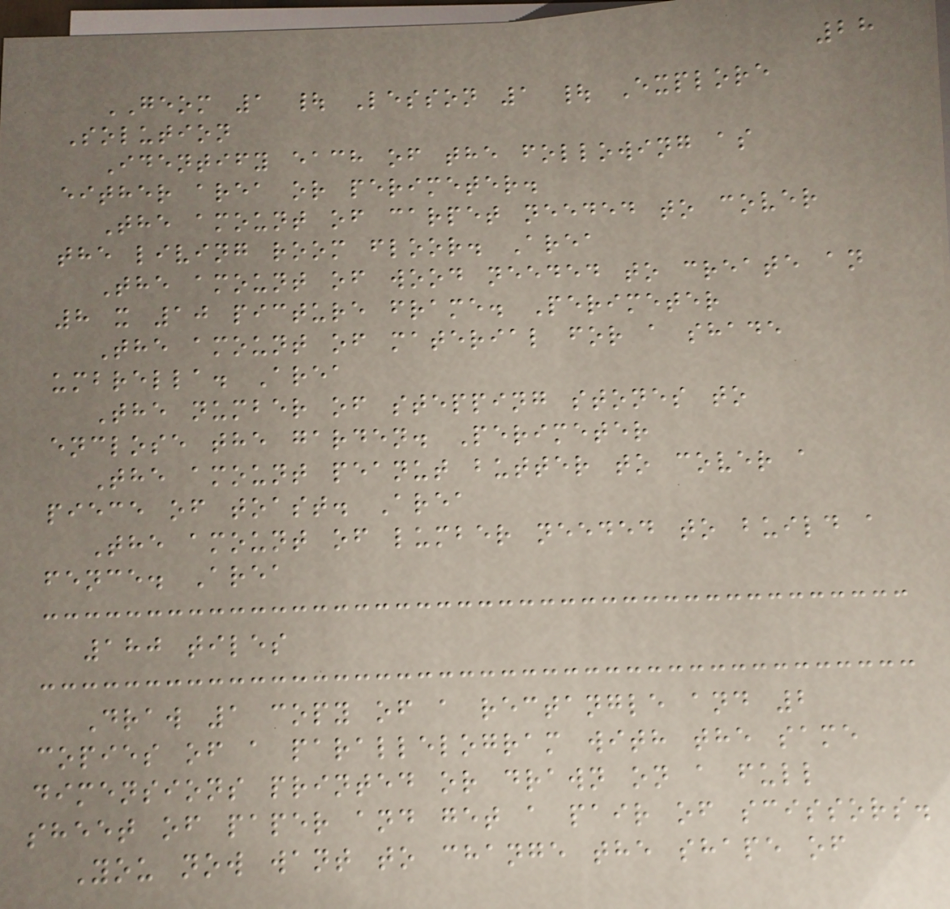28
GEOM 1 | Lesson 1 | Explore
Solution
Identify each of the following as
either area or perimeter.
The amount of carpet needed to cover
the living room floor. Area
The amount of wood needed to create an
8 x 10 picture frame. Perimeter
The amount of material for a shade
umbrella. Area
The number of stepping stones to
enclose the garden. Perimeter
The amount peanut butter to cover a
piece of toast. Area
The amount of lumber needed to build a
fence. Area
180 tiles
Draw 1 copy of a rectangle and 2
copies of a parallelogram with the same
dimensions printed or drawn on a full
sheet of paper and get a pair of scissors.
You now want to change the shape of
